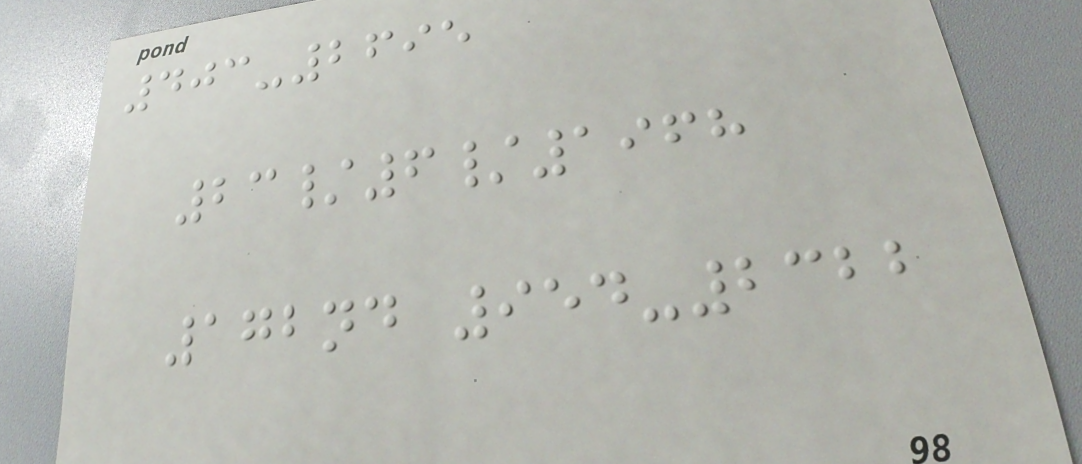403-2695
23/6/1968
172nd 954-2322
